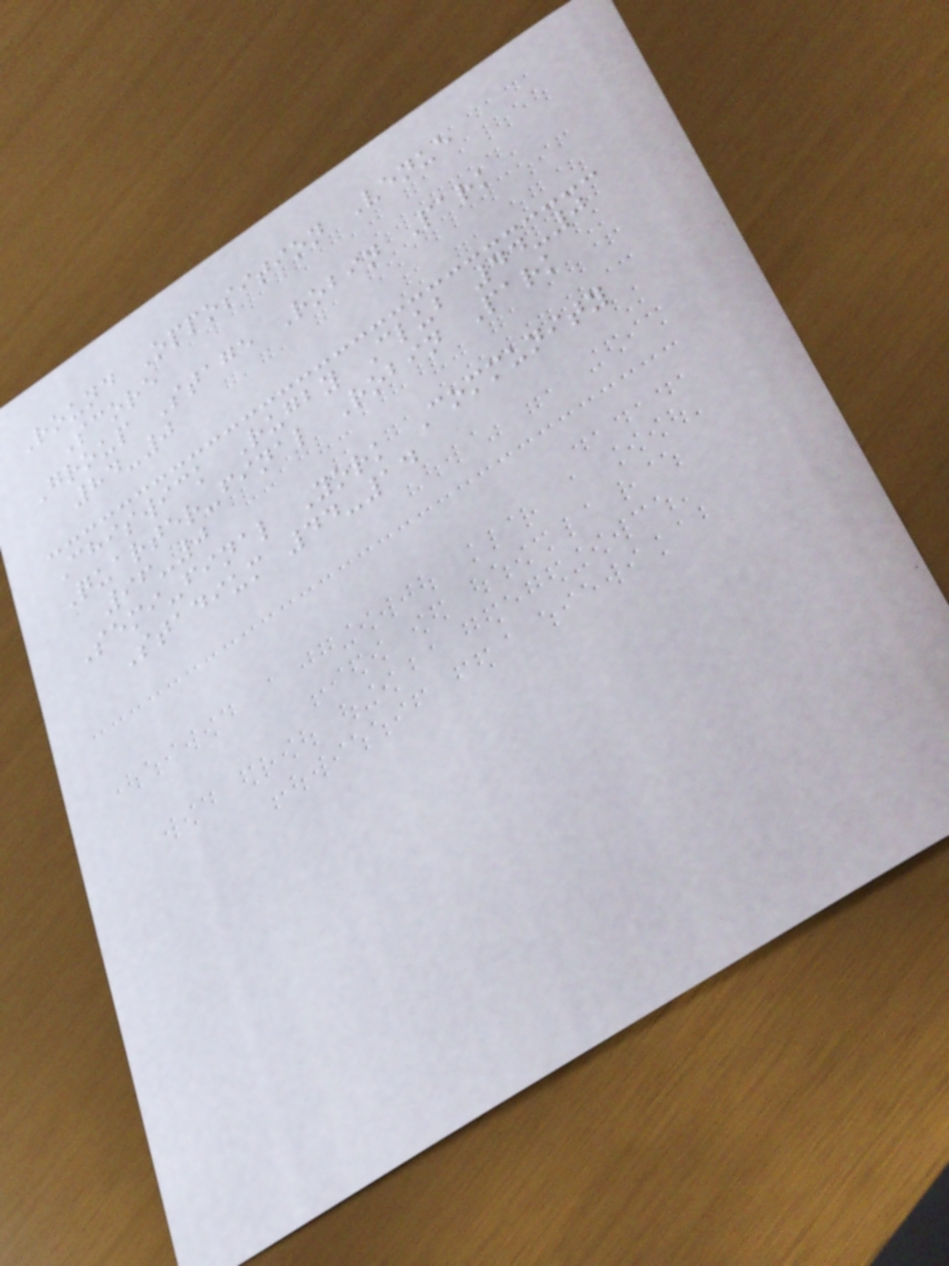Round Opposition Venue
Score
Group Stage Robin Park
84-0
Chiswick Rugby Club 44-0
Quarter-final Robin Park
96-0
Semi-final York Community
Stadium 44-14
